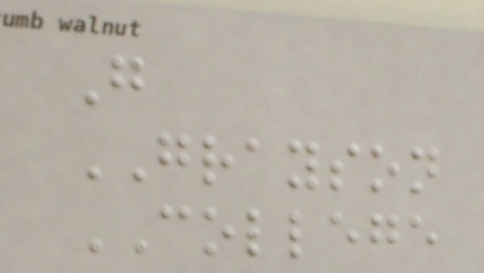G
GRAYSON
COLLEGE
